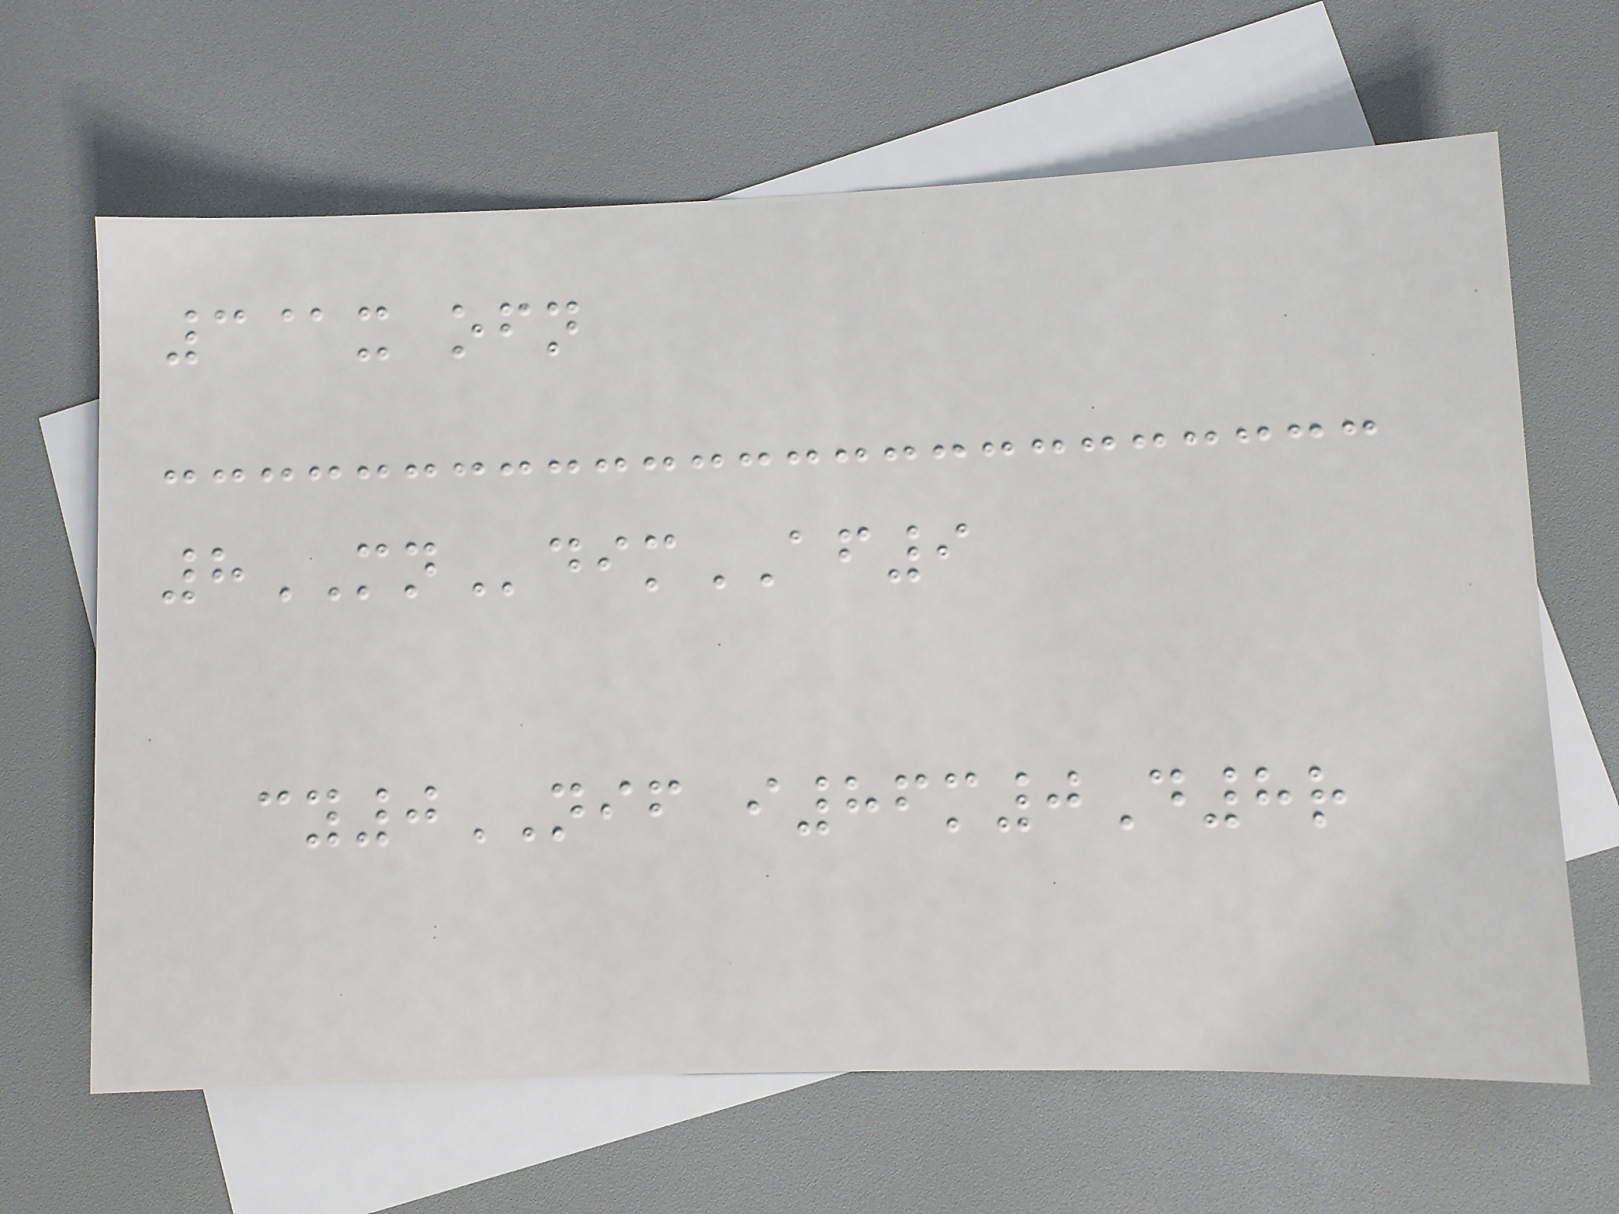3@x ofn
8MNdimAF9
cy0NIF i86m0D8r
